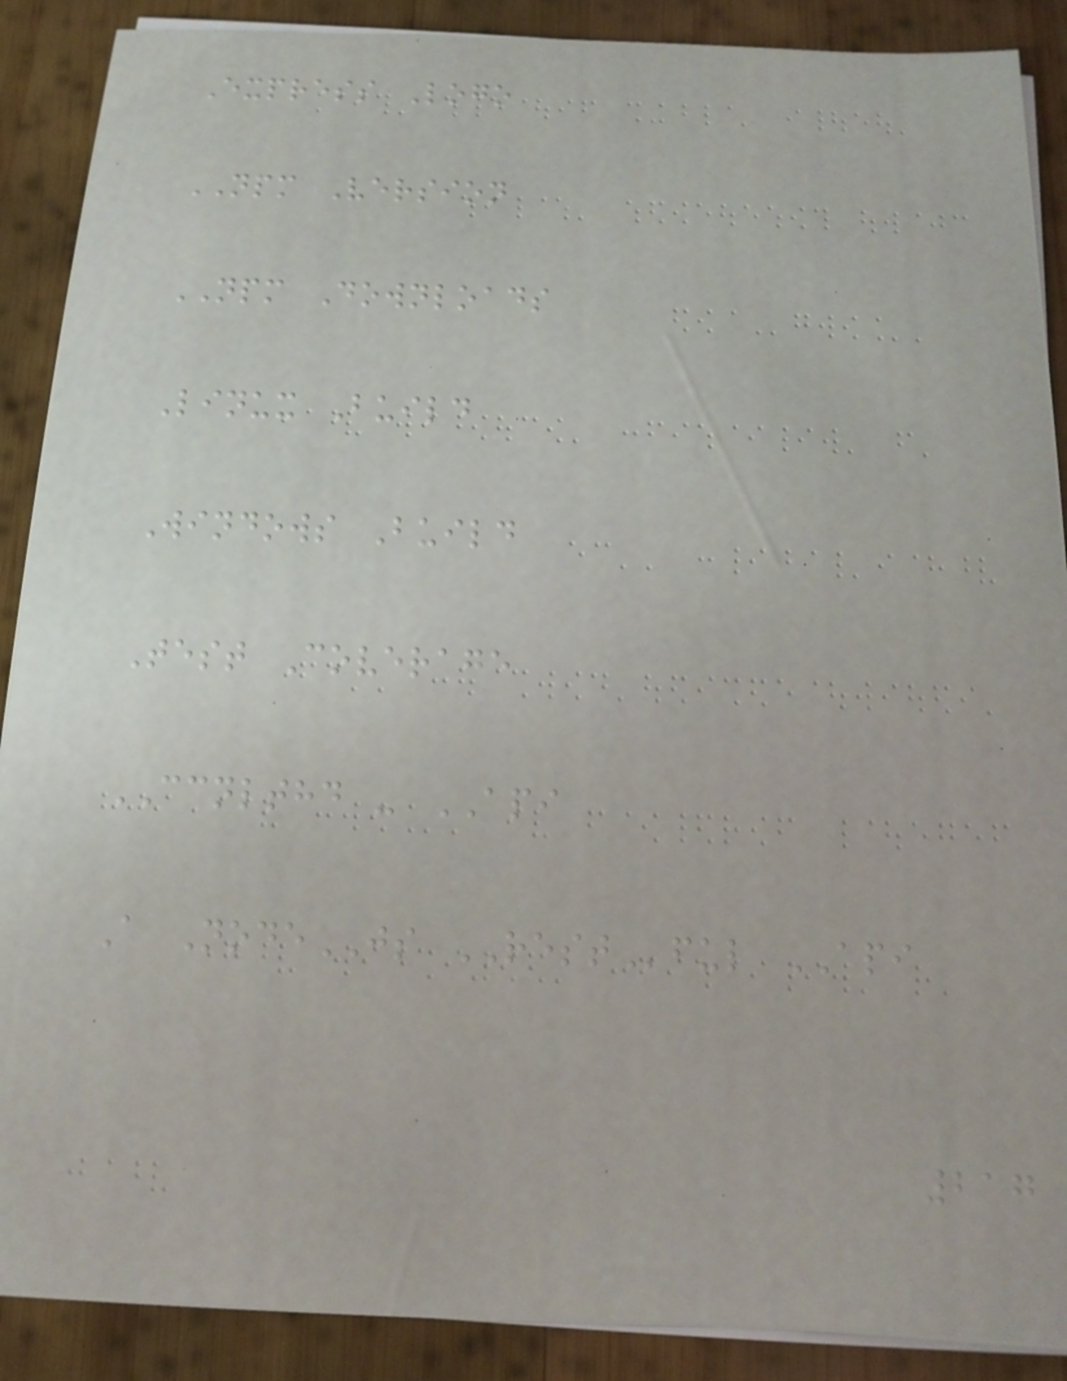Express Logo
NPM Version
NPM Downloads
Linux Build
Windows Build
Test Coverage
CCNLTHD - API
A NodeJS RESTful API
217
